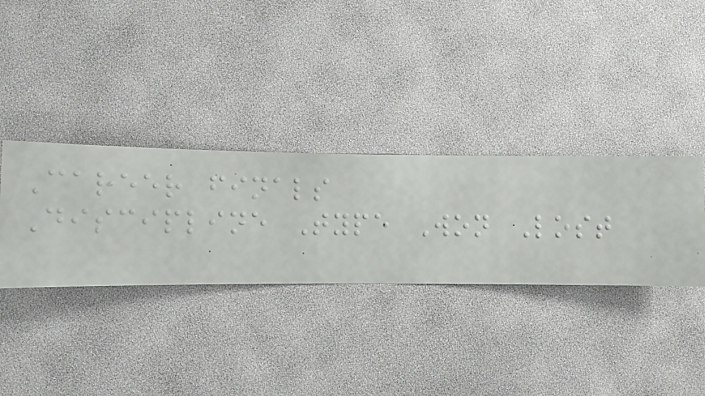Career finals
Discipline Type Won Lost
